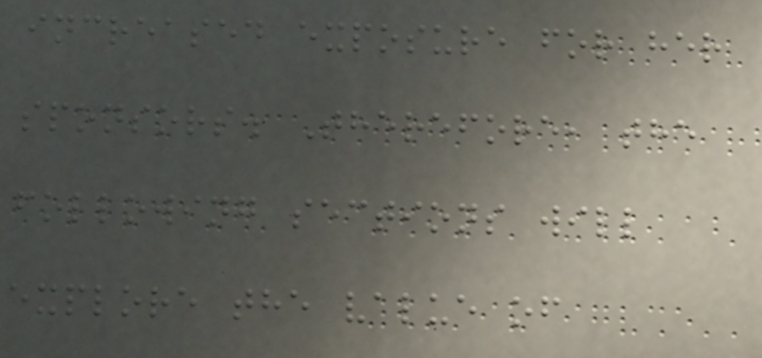increased exposure for her
sponsors. Therefore, the
following sections will
explore the value of
